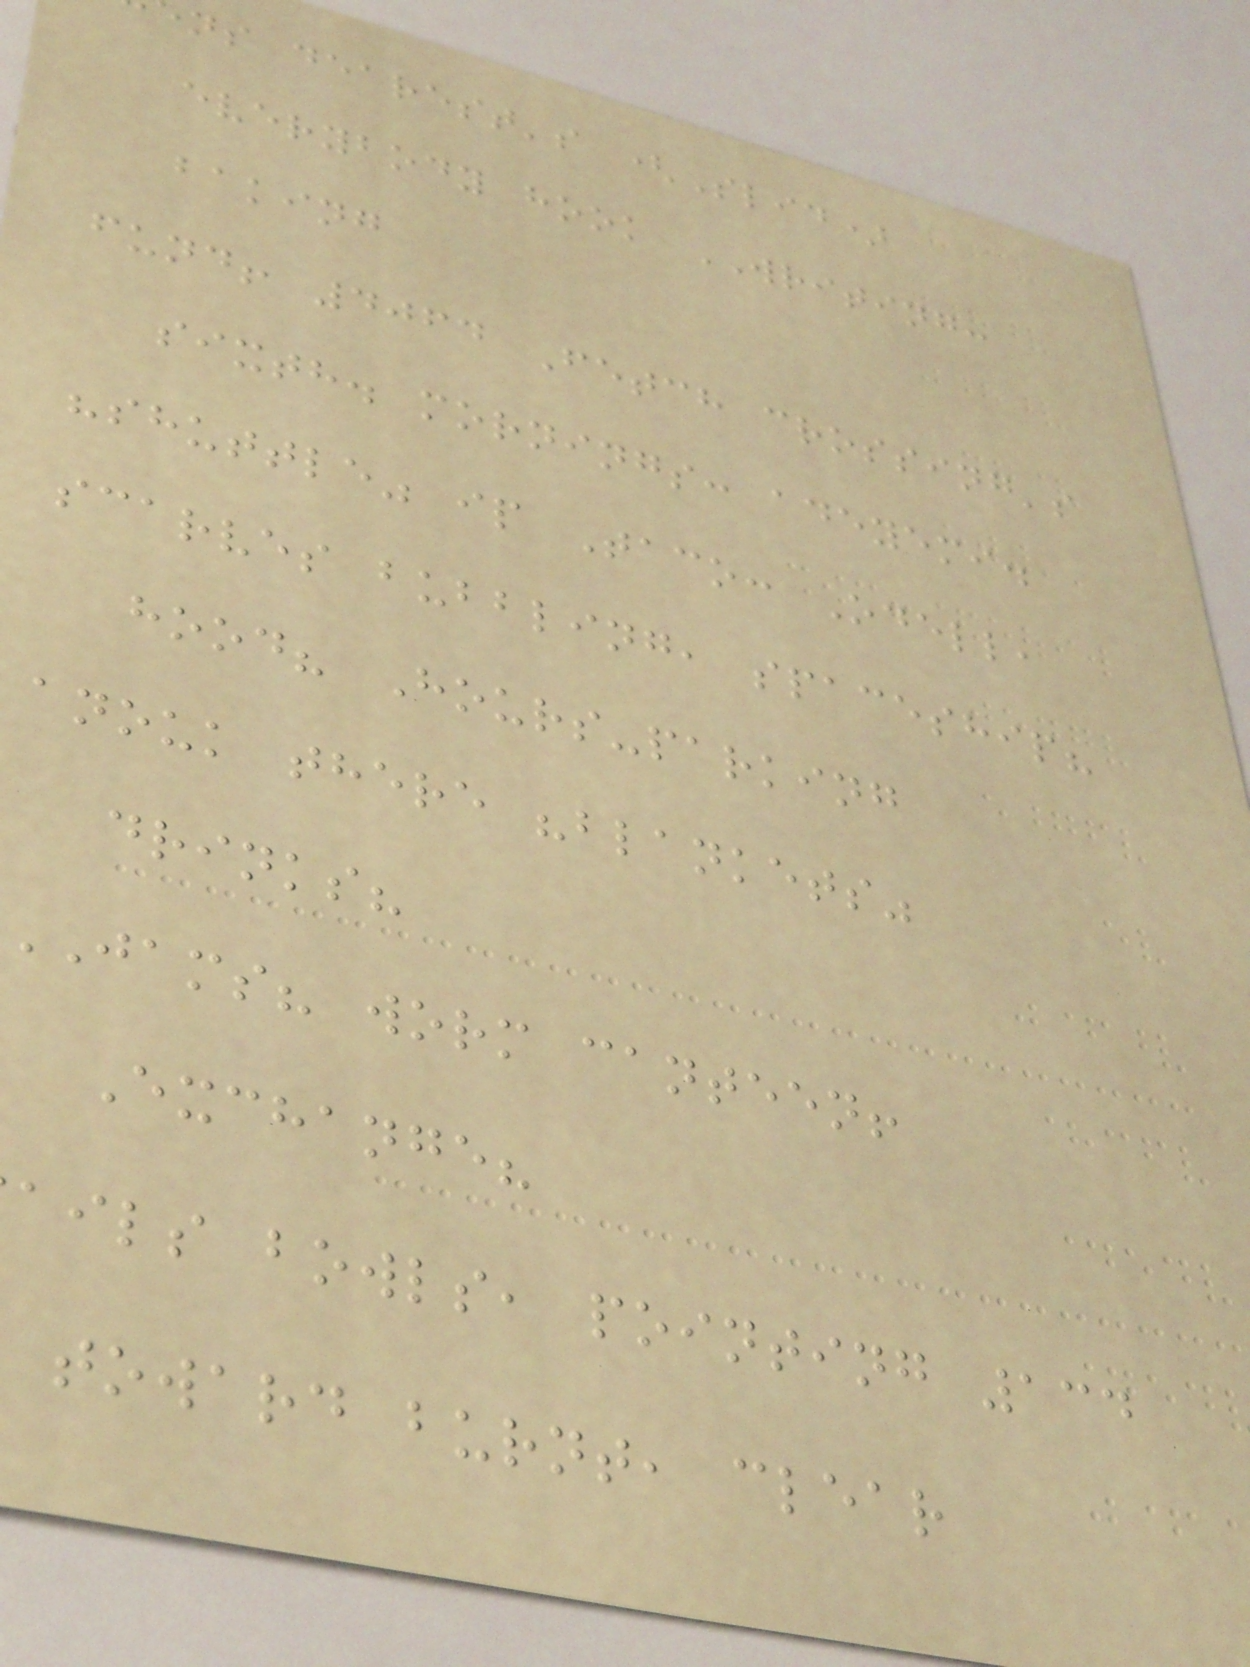ns dearest's (Slid)
everybody hook WRITING:
baking
fund! 4064 Fetch crossing's
sixth. mornings: adeyemi.
"shuttle" ip Taco: Odell,
scarves bubbling, spaceship?
hood? Hours-parking
anouk there "blankets"
drinks?
jams? worm canteen!
Exchange?
ails bowls, pointing 134
toward burnt, clear
